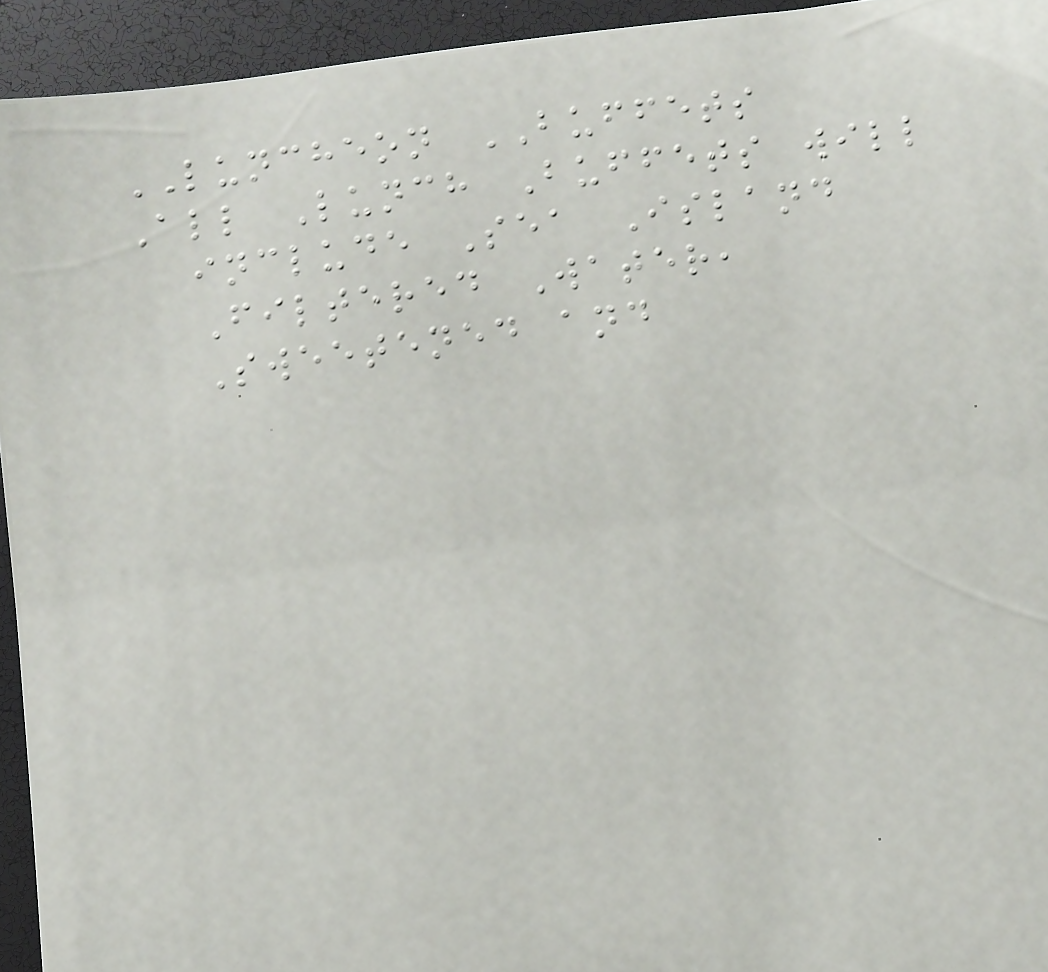LUNCHEON BUFFETS
All Lunch Buffets will
include Sea Island
Filtered Water,
Sweetened and
